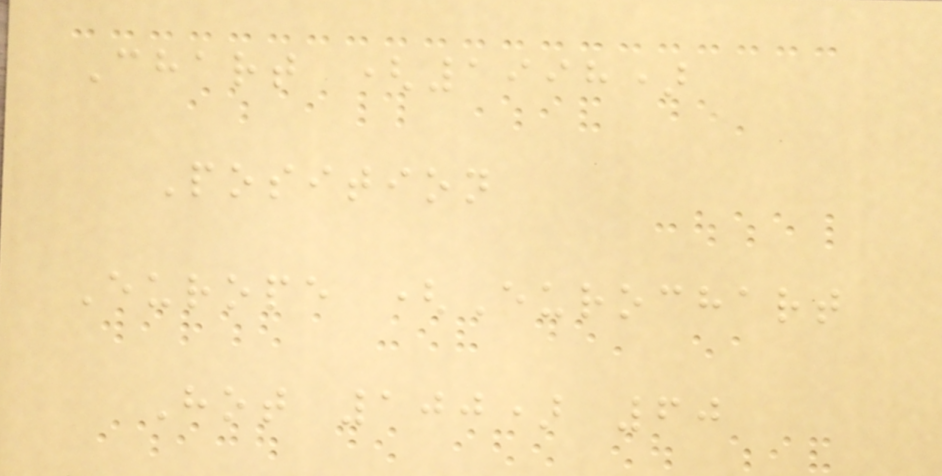Chart (1998)
Position
Europe (Eurochart
Hot 100) 60
